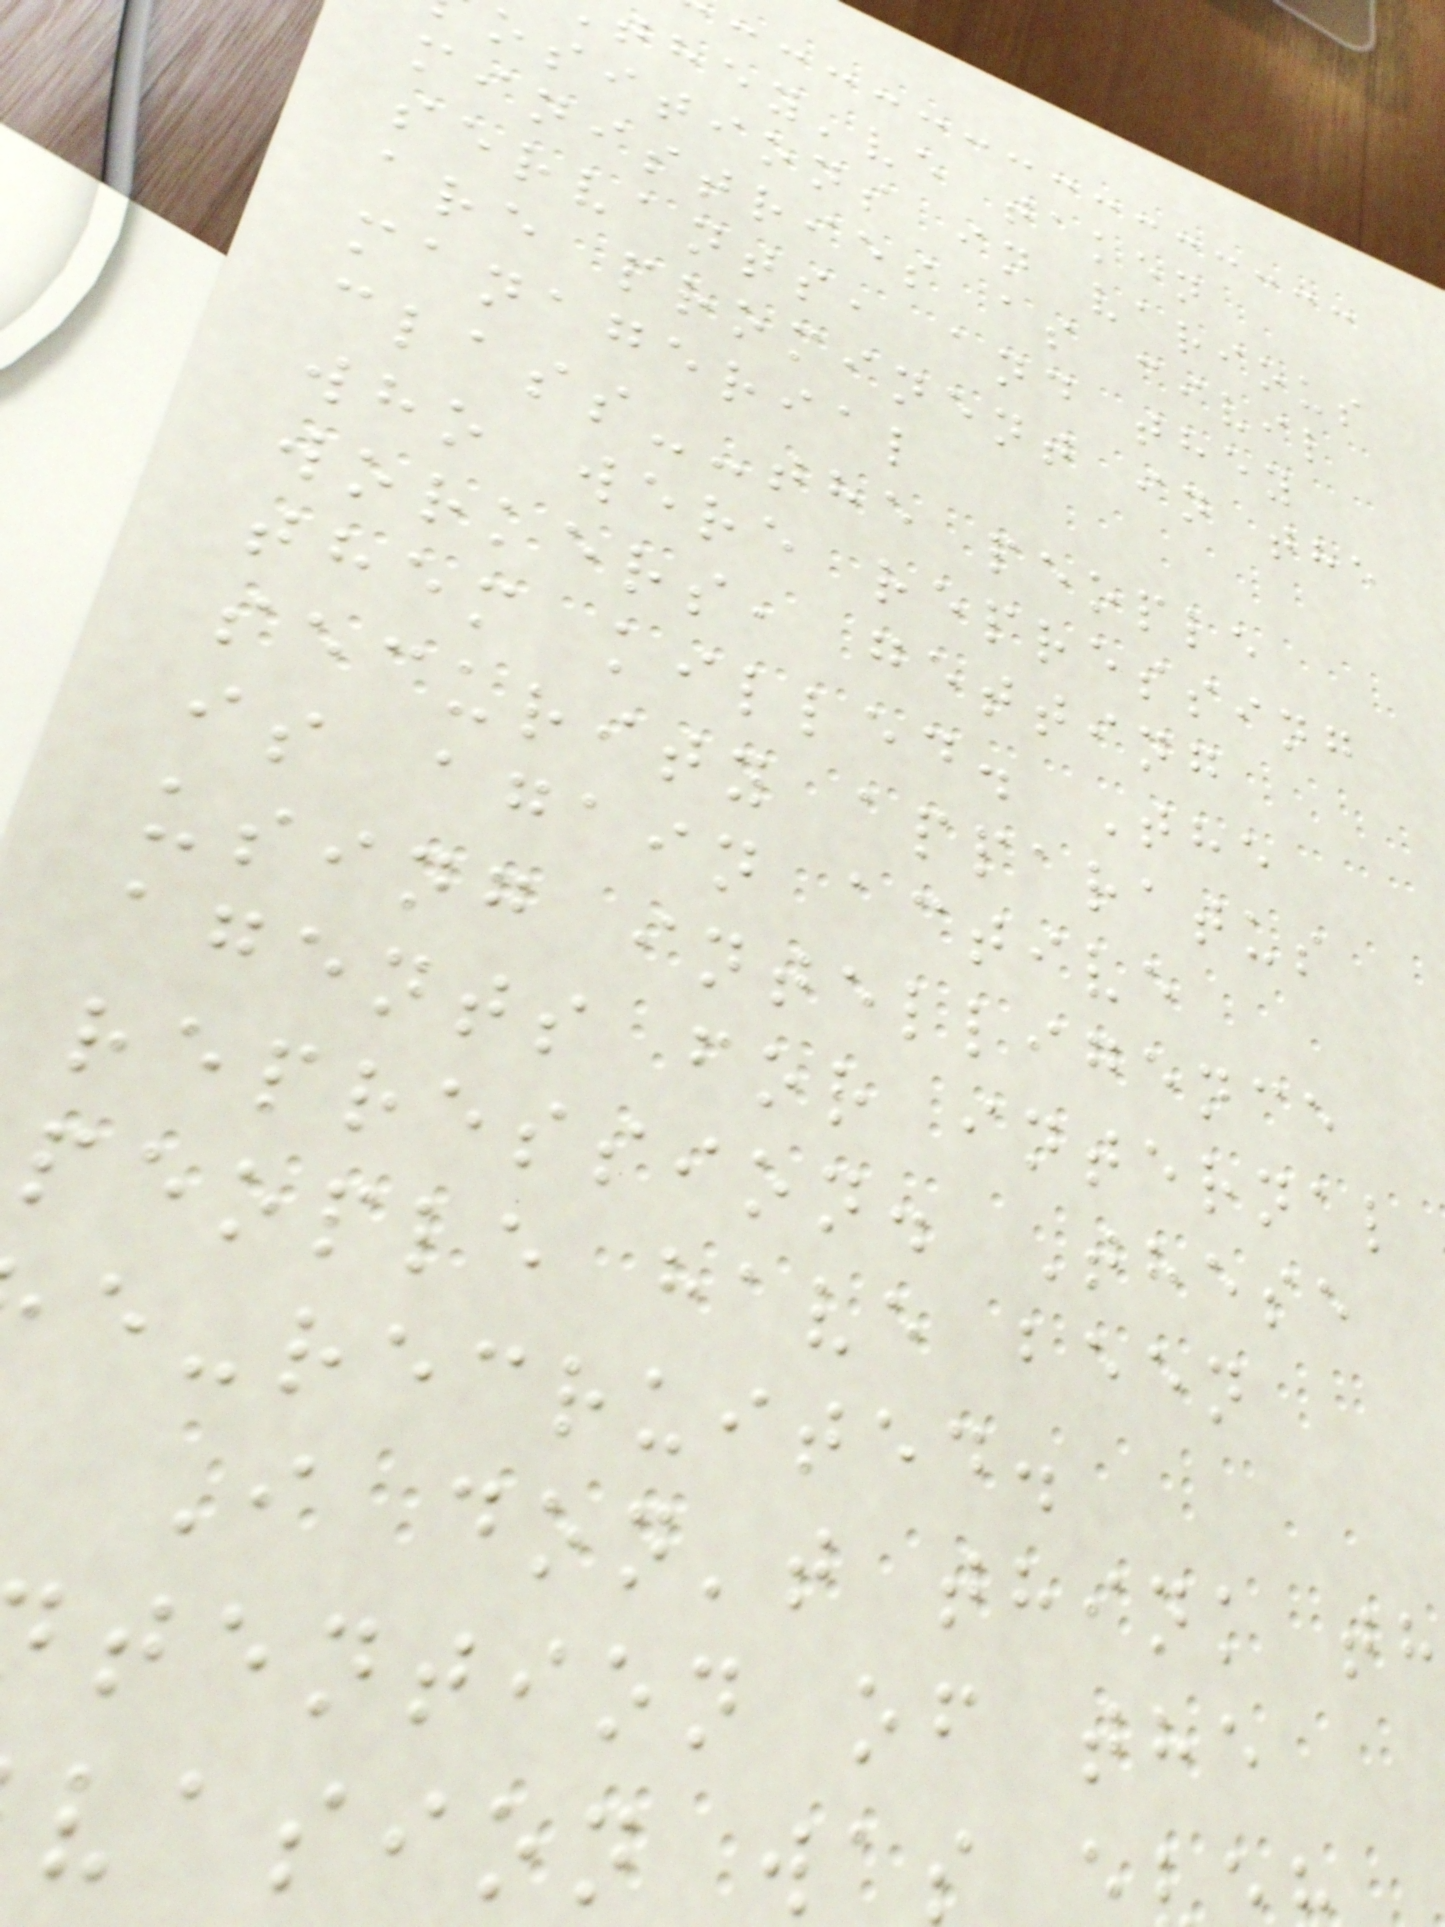they've taken
ositions in various
ministries as civil
servants, and they
are prominent in the
managerial
class--the people
who were repressing
workers, getting
them killed. The
security apparatus
is again active
using intelligence
agents for internal
repression. These
people have been
e-recruited.
I don't think th
tention of the
vasion was
